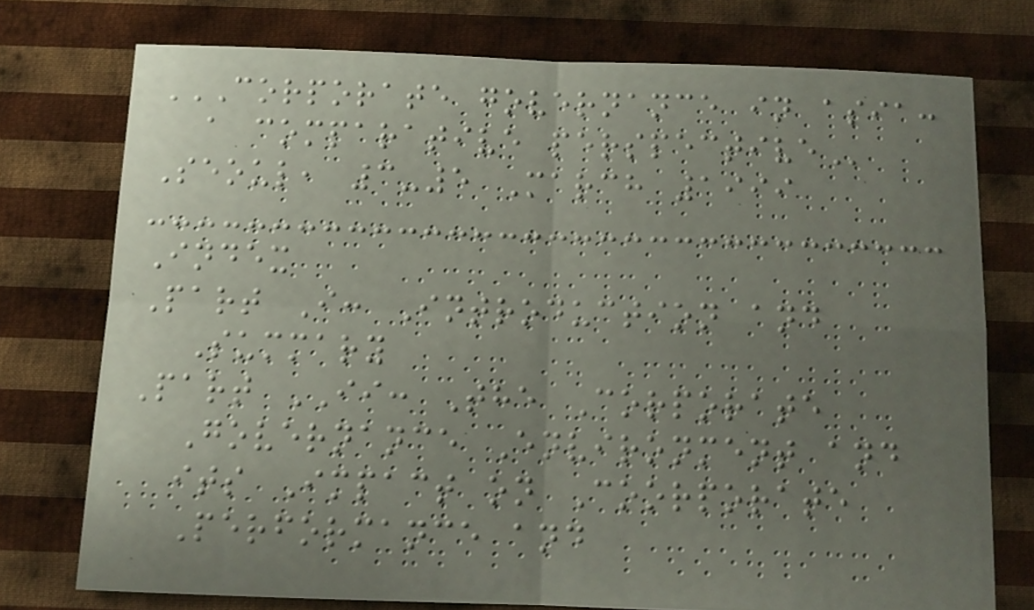CORPORATE GOVERNANCE IN ASIA:
A COMPARATIVE PERSPECTIVE
Seoul, 3-5 March 1999
Index
Part I: Introduction and
Summary
Part II: The Corporate
Governance Environment and
its Impact on Coorporate
Performance and
